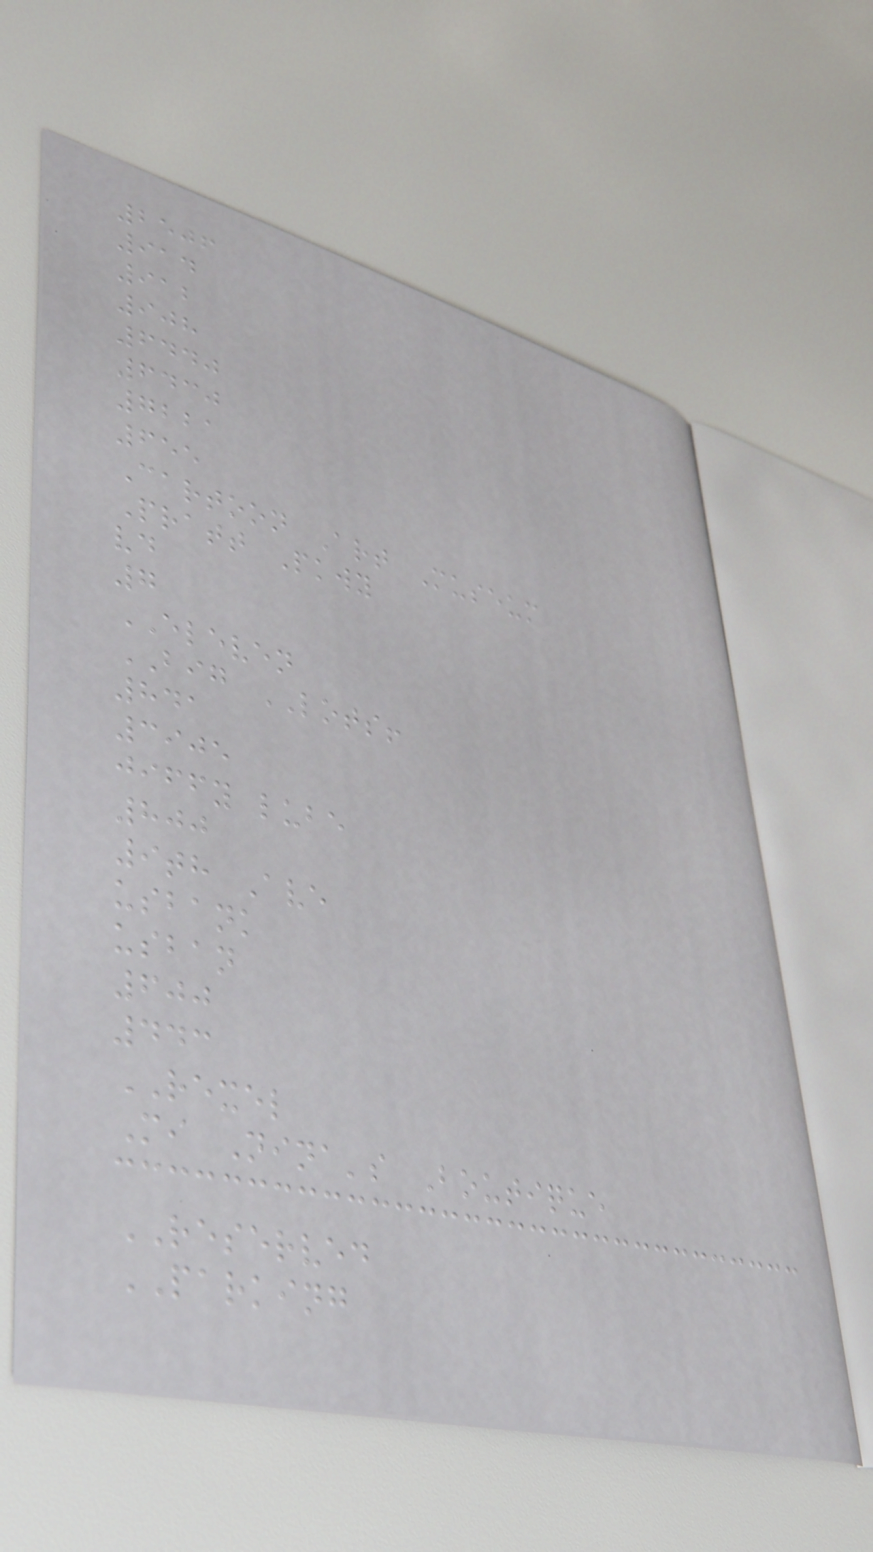2506
914
912
908
6440
6430
7221
655
Cartoon Art Museum
Pratt Pkwy
vd
7
ELEVEN
BIG LOTS!
841
3905
jiffy lube
800
9th Ave
usbank
usban
600
443
REXEL
Mi Nina's Boutique
RESERVED
PARKING
